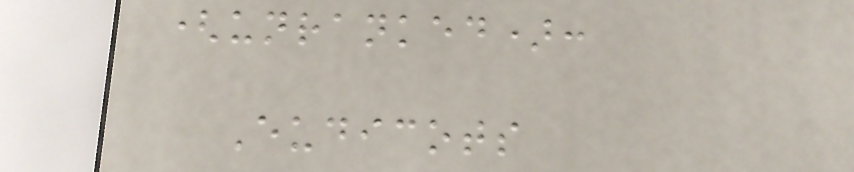(unranked):
Eudicots
